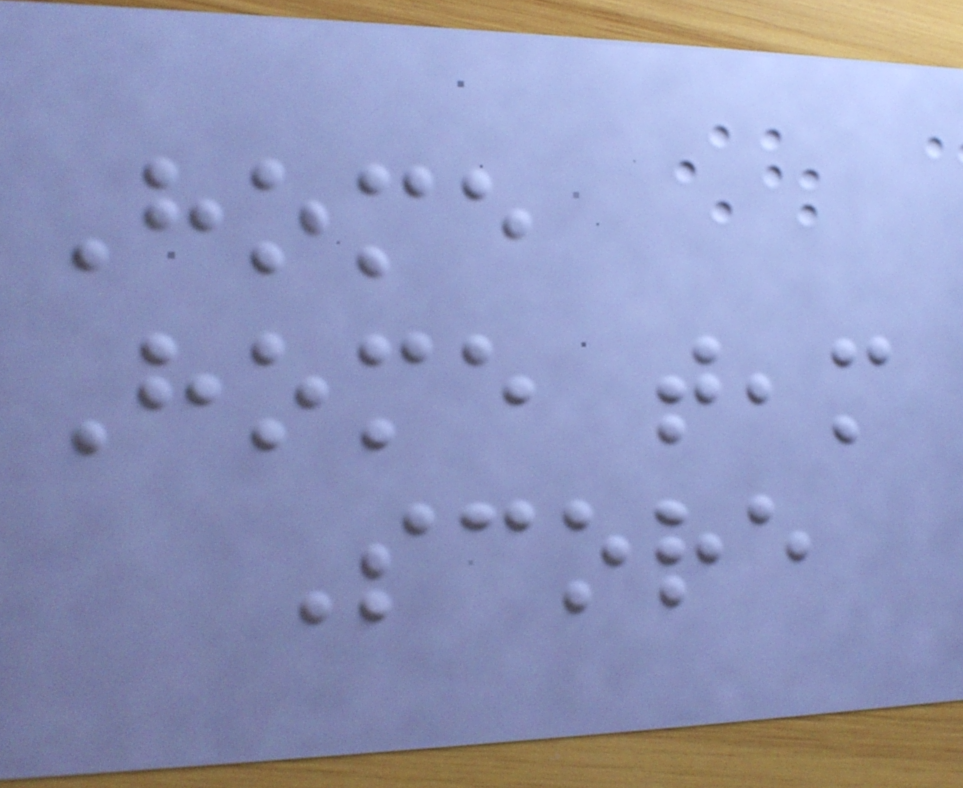Home
Home team
Score
